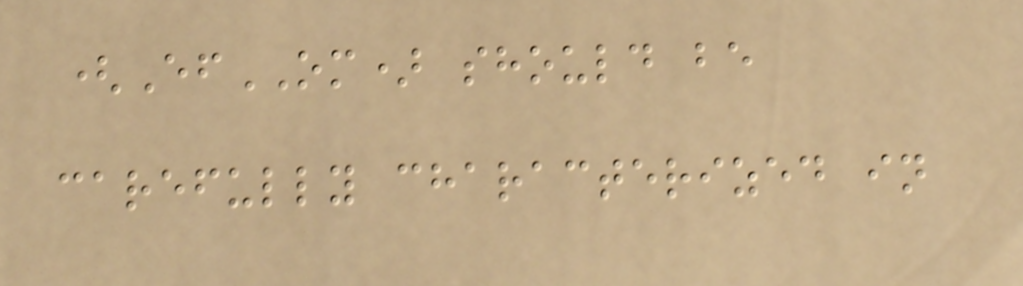(EfOM) should be
carefully characterized in
